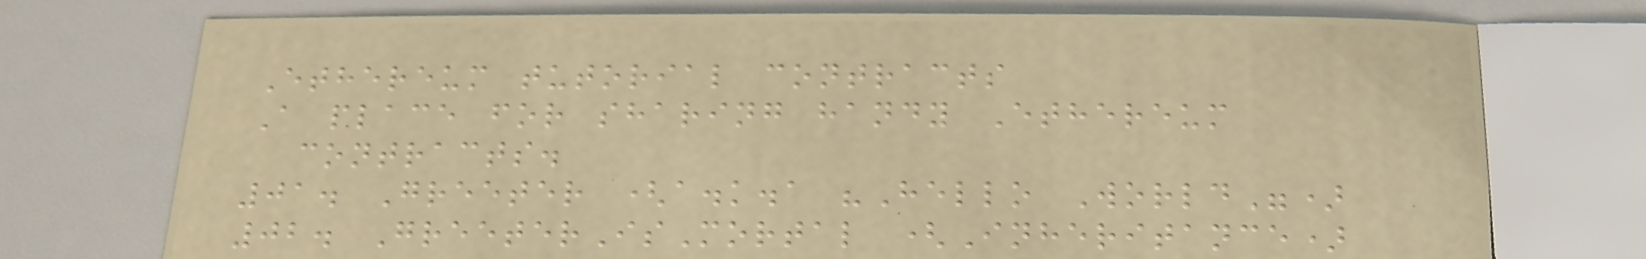Ethereum tutorial contracts
A place for sharing handy Ethereum
contracts.
01. Greeter (a.k.a "Hello World")
02. GreeterIsMortal (Inheritance)
